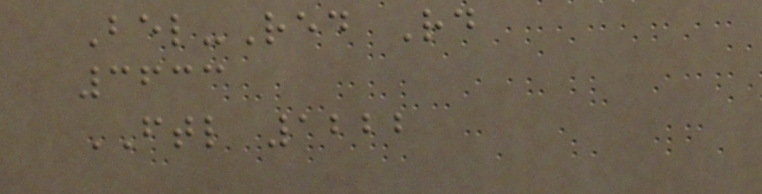Bel-Red Rd
3633
FTL 1222
